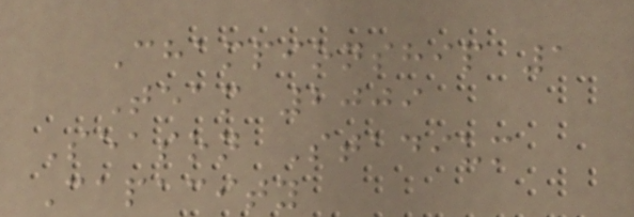Championship 1
Team 2009
Season Stadium
Capacity
